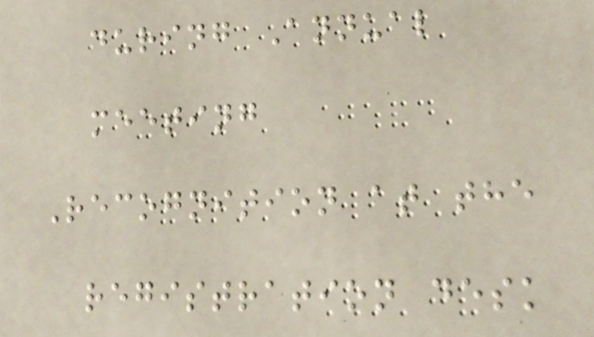during Annual
meeting
Recognition at the
registration desk
